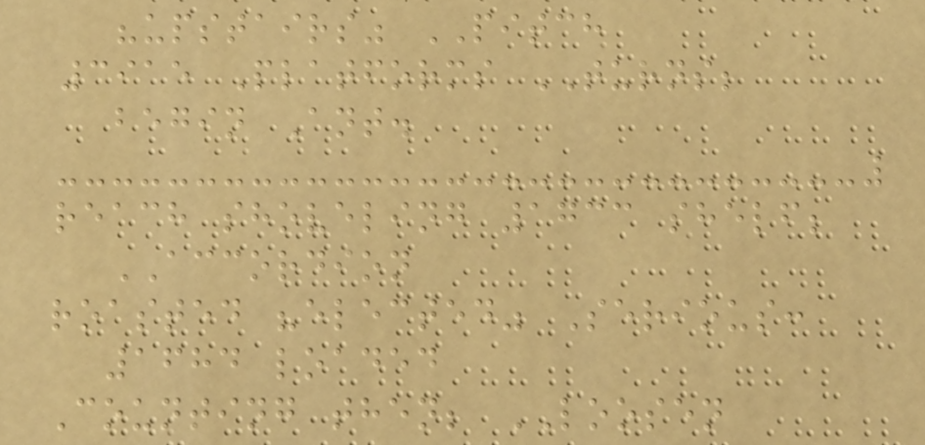"upstairs" PITCH
3915 Platforms TURNS;
begin Ant.
reach shoveling 1733 shelf;
ACCORDION
roasted "elected" Serious:
1684 loaded
Counting then; LOOSEN
